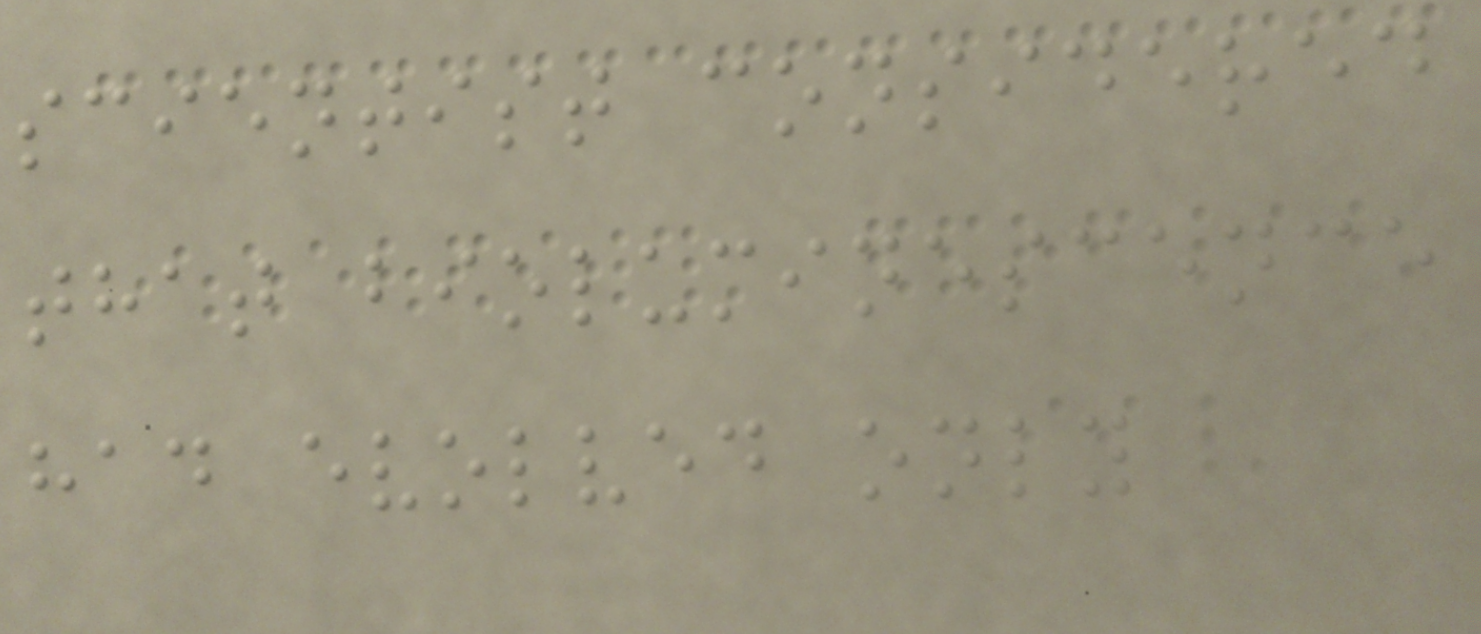scientist considered
that bioluminescence
had evolved only
